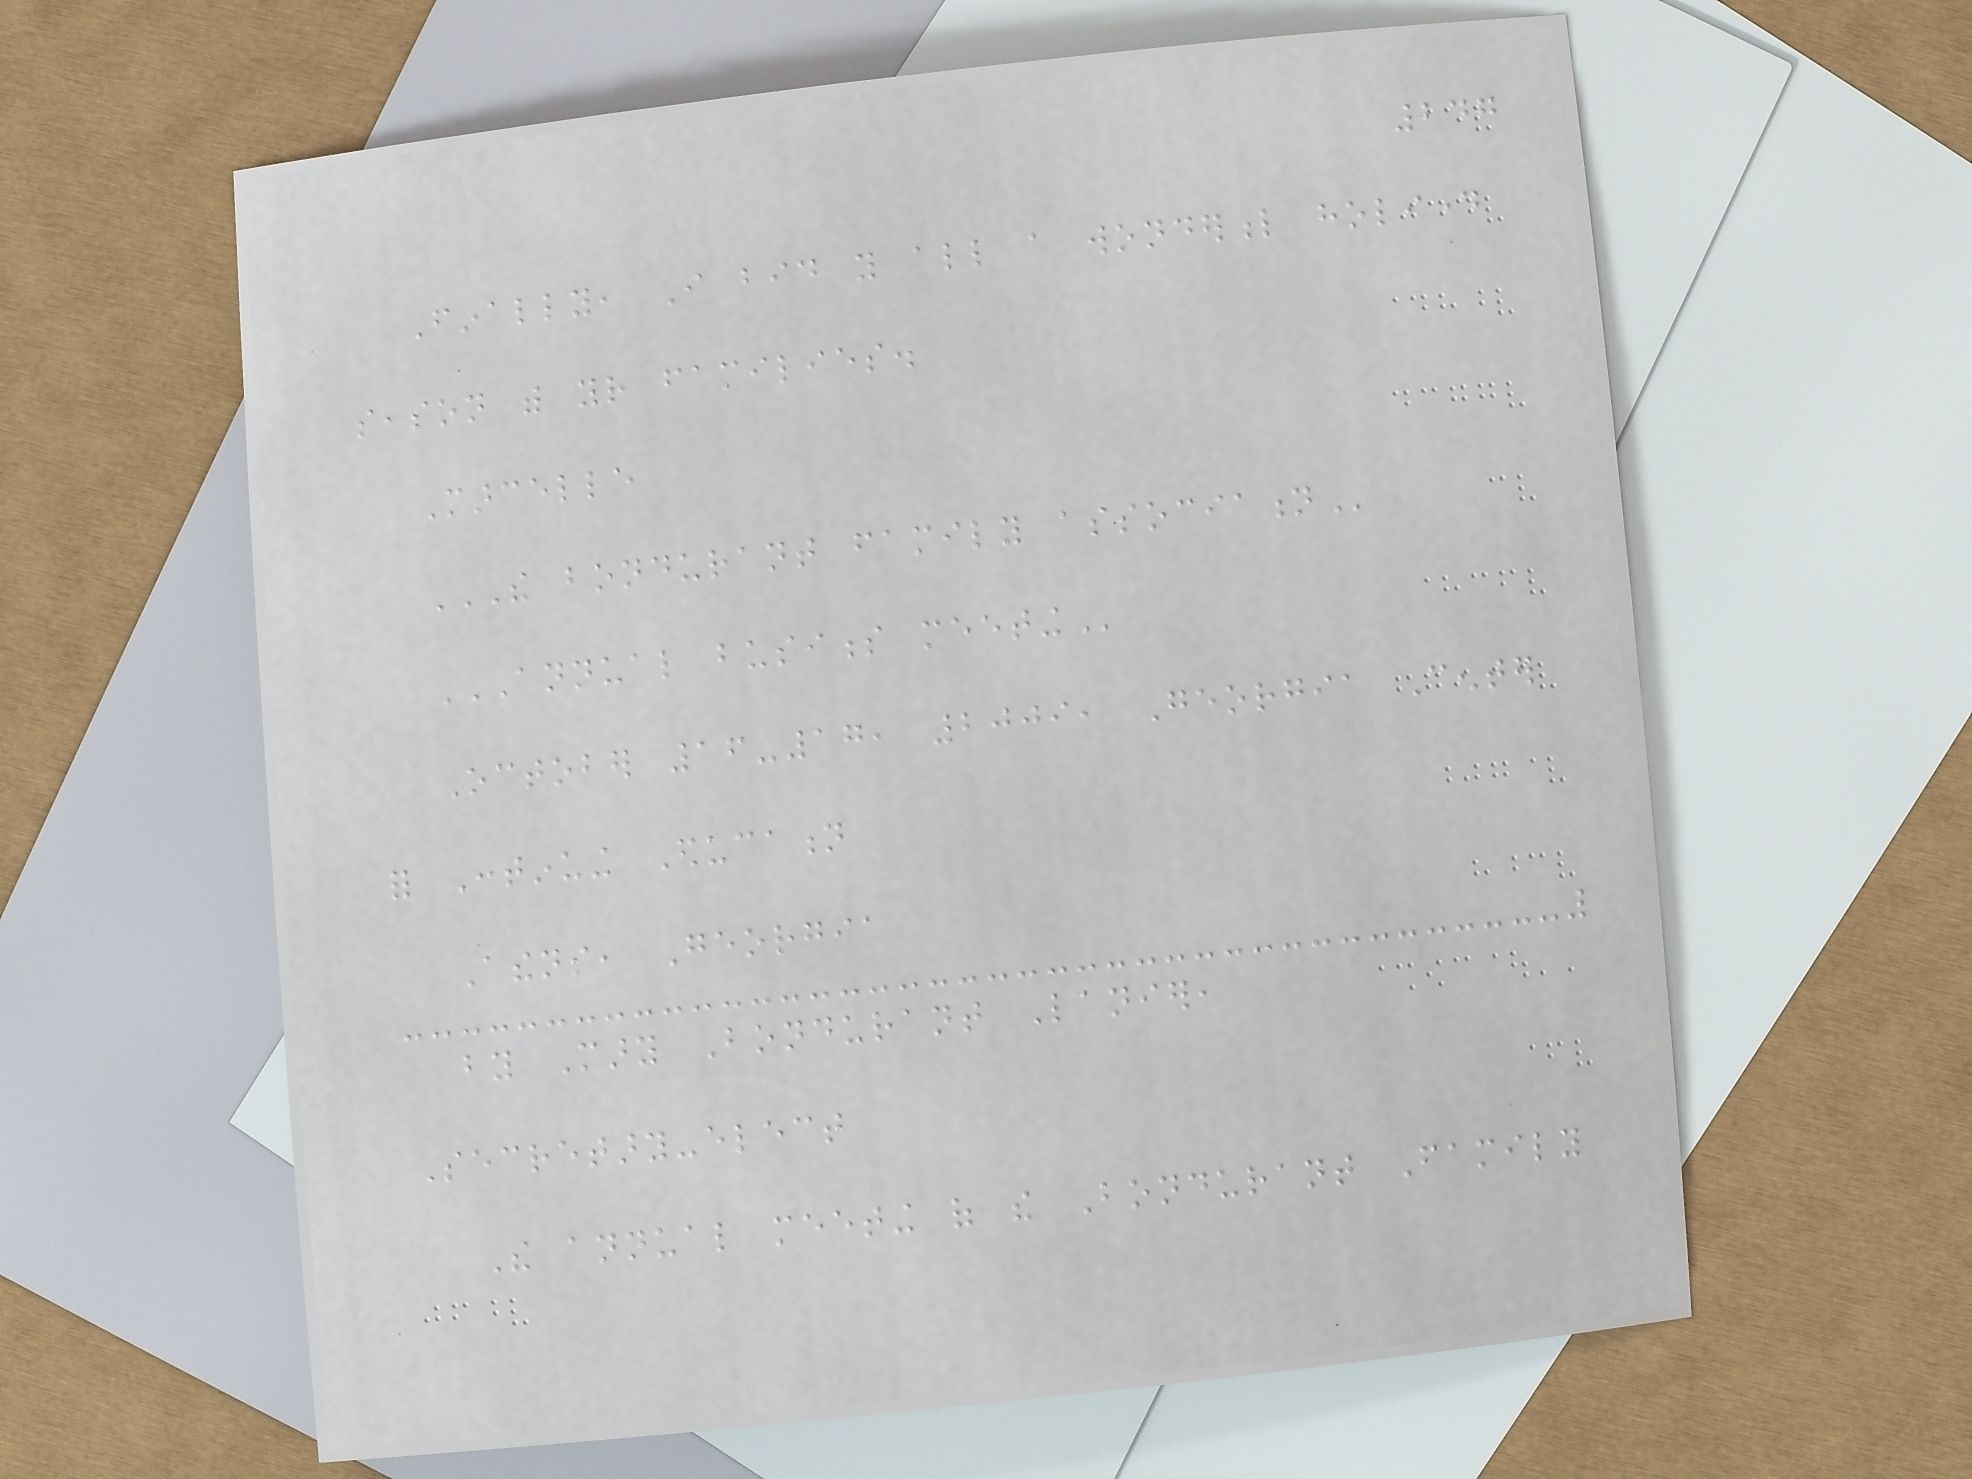247
Finally, I bid you all a wonderful holiday
season with your families.
Marcelle
THE BONDURANT FAMILY ASSOCIATION
ANNUAL BUSINESS MEETING
October 16-17, 2009, Georgia Center
for Continuing Education
Athens, Georgia
by Mary Bondurant Lanier,
Secretary-elect
The annual meeting of the Bondurant Family
